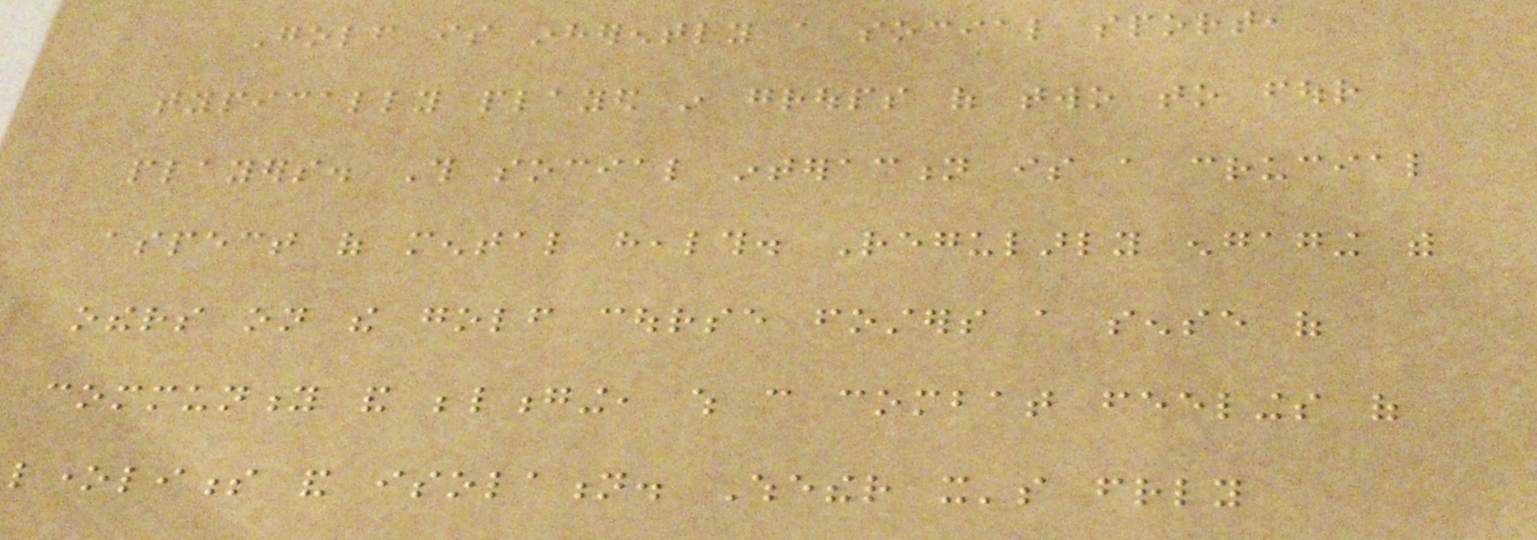Golf is inherently a social sport,
typically played in groups of two to four
players. This social interaction is a crucial
aspect of mental health. Regularly engaging with
others on the golf course fosters a sense of
community and belonging, which can combat feelings of
loneliness and isolation. Whether it's friendly
